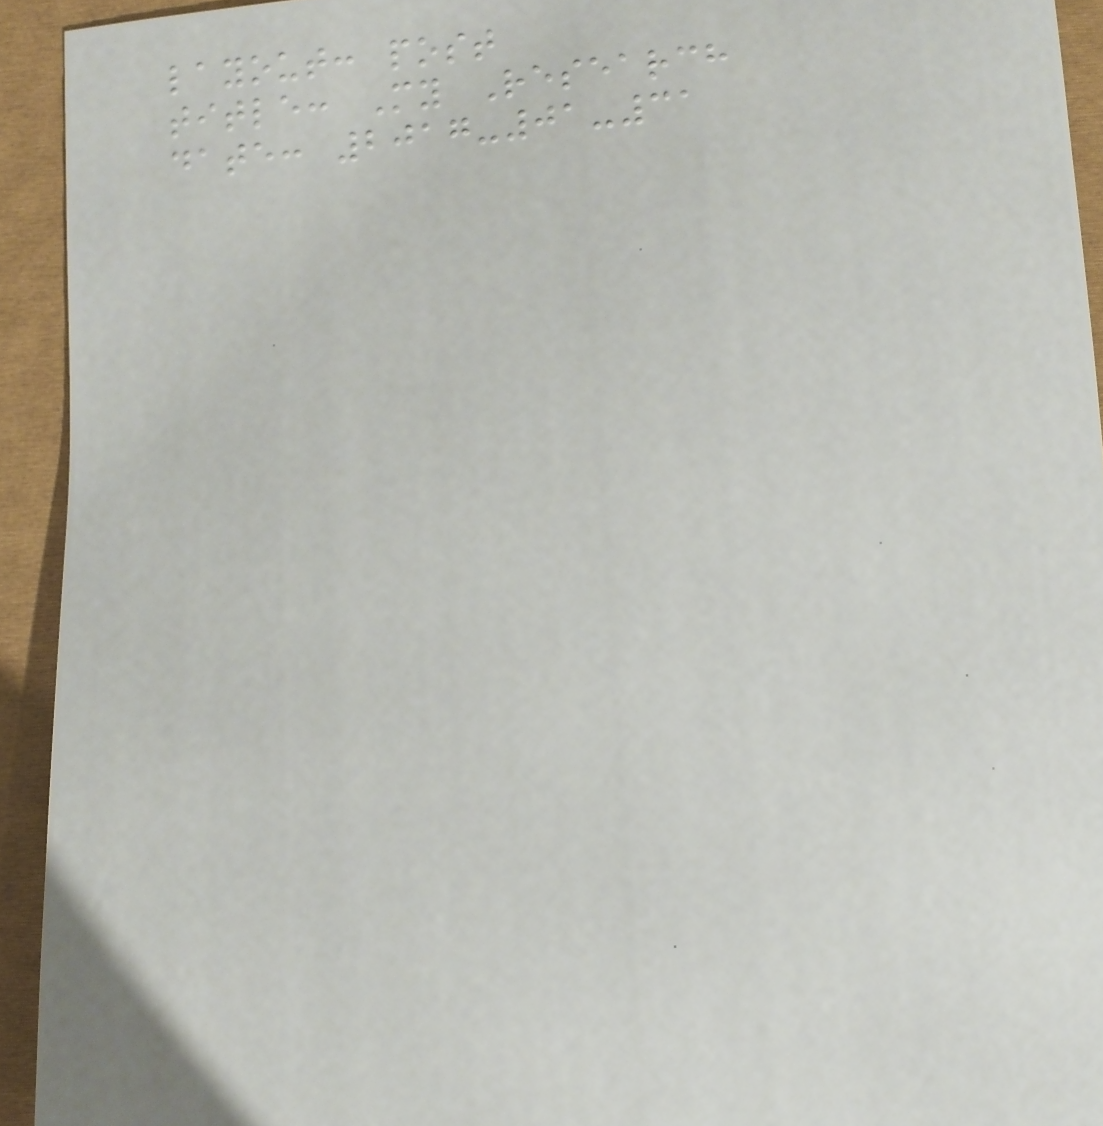layout: post
title: My Research
date: 2017-01-31
